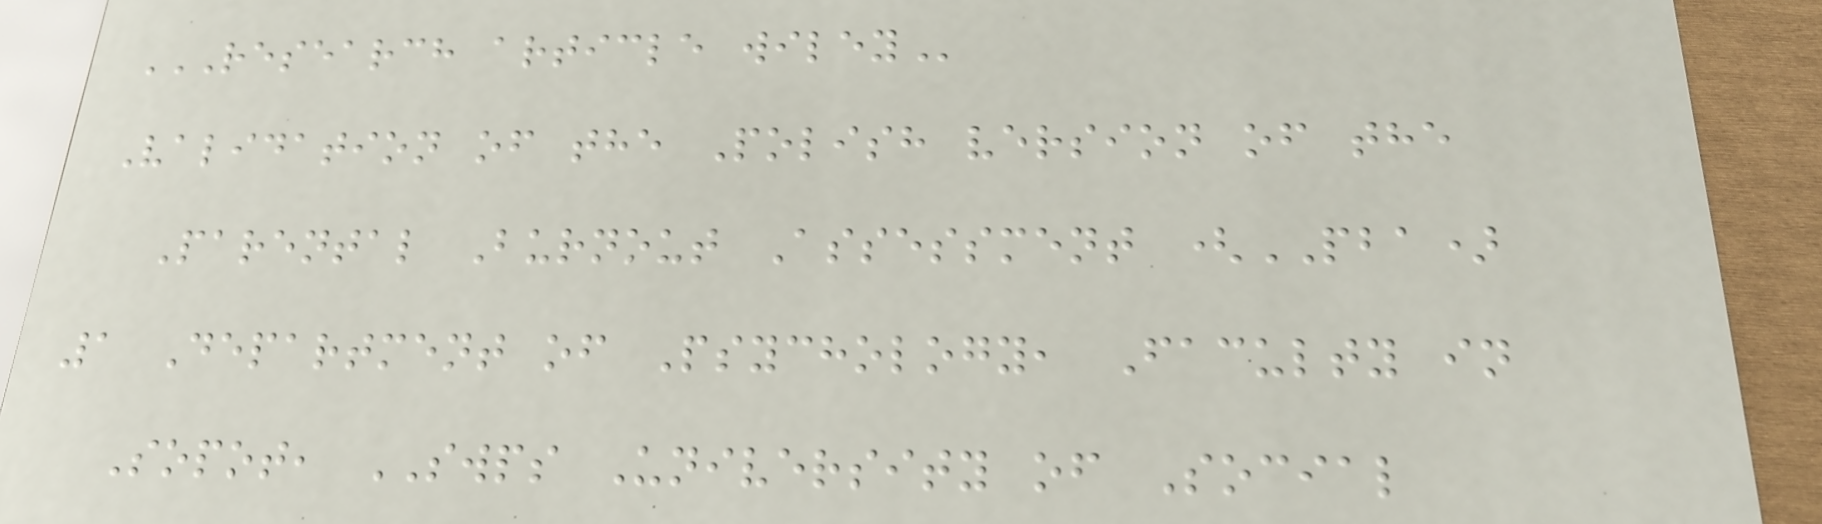RESEARCH ARTICLE WILEY
Validation of the Polish version of the
Parental Burnout Assessment (PBA)
1 Department of Psychology, Faculty in
Sopot, SWPS University of Social
